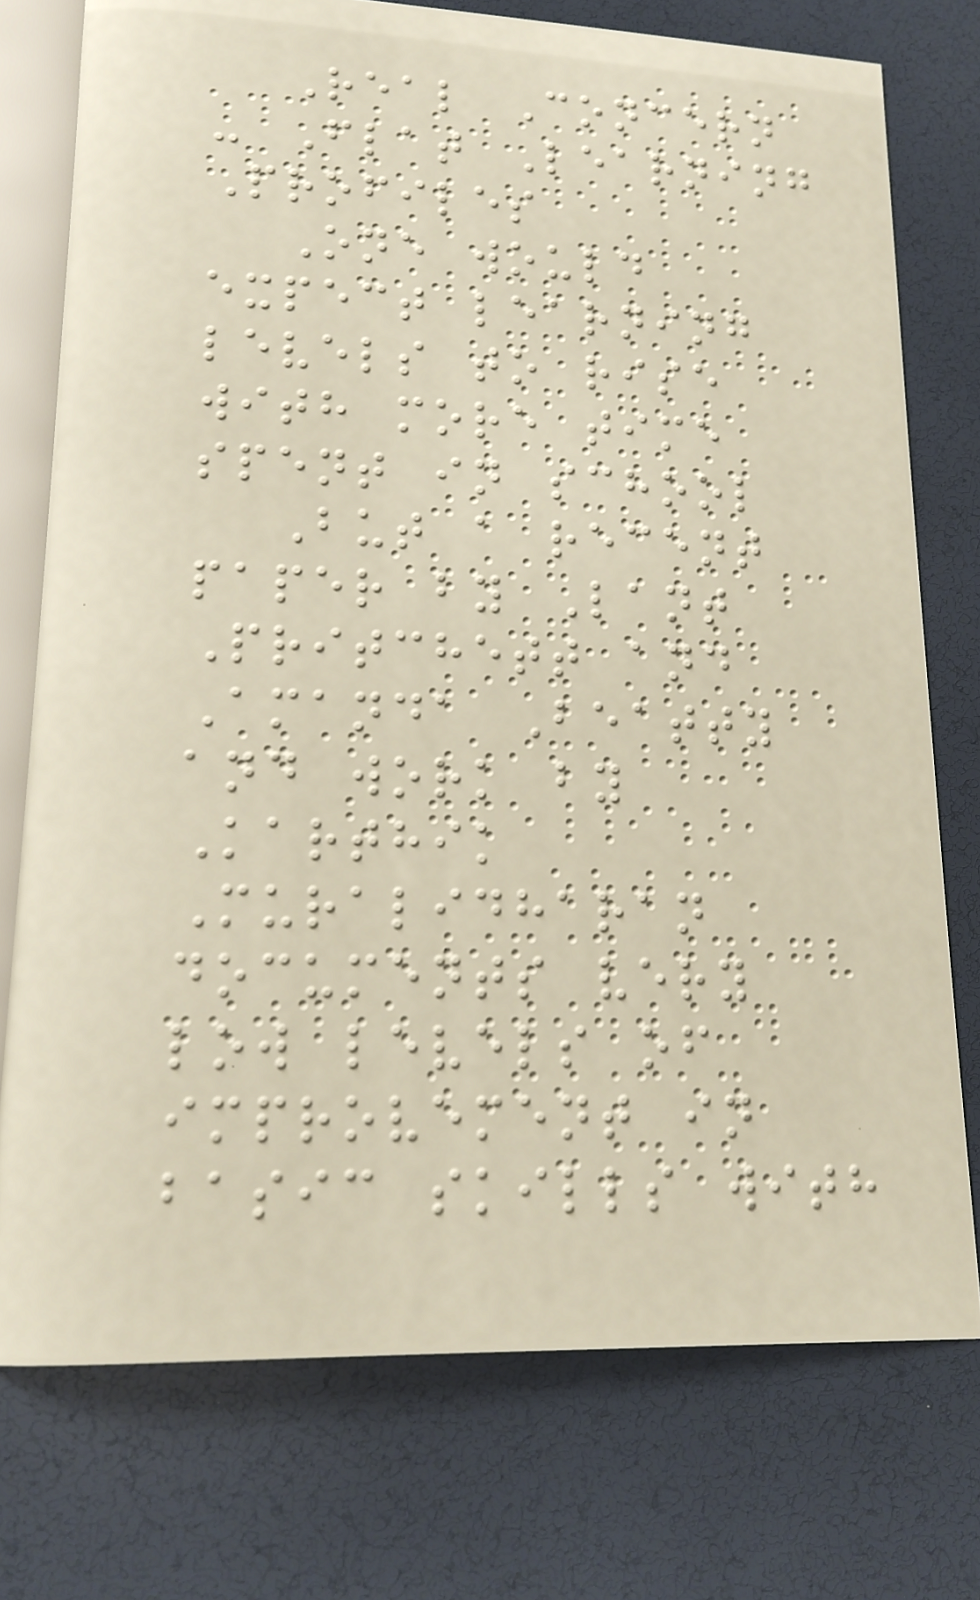Real Concern
- Flat Learning
Profiles
One would
expect learning
levels to rise
with more time
spent in school
But a recent
paper by Lant
Pritchett and
Amanda Beatty
and work by
Karthik
Muralidharan
documents very
low levels of
improvement in
basic skills with
